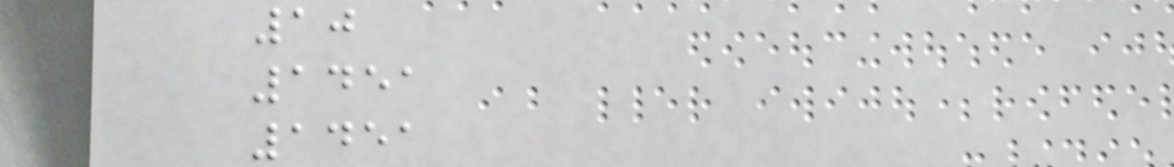10
1451
1451
